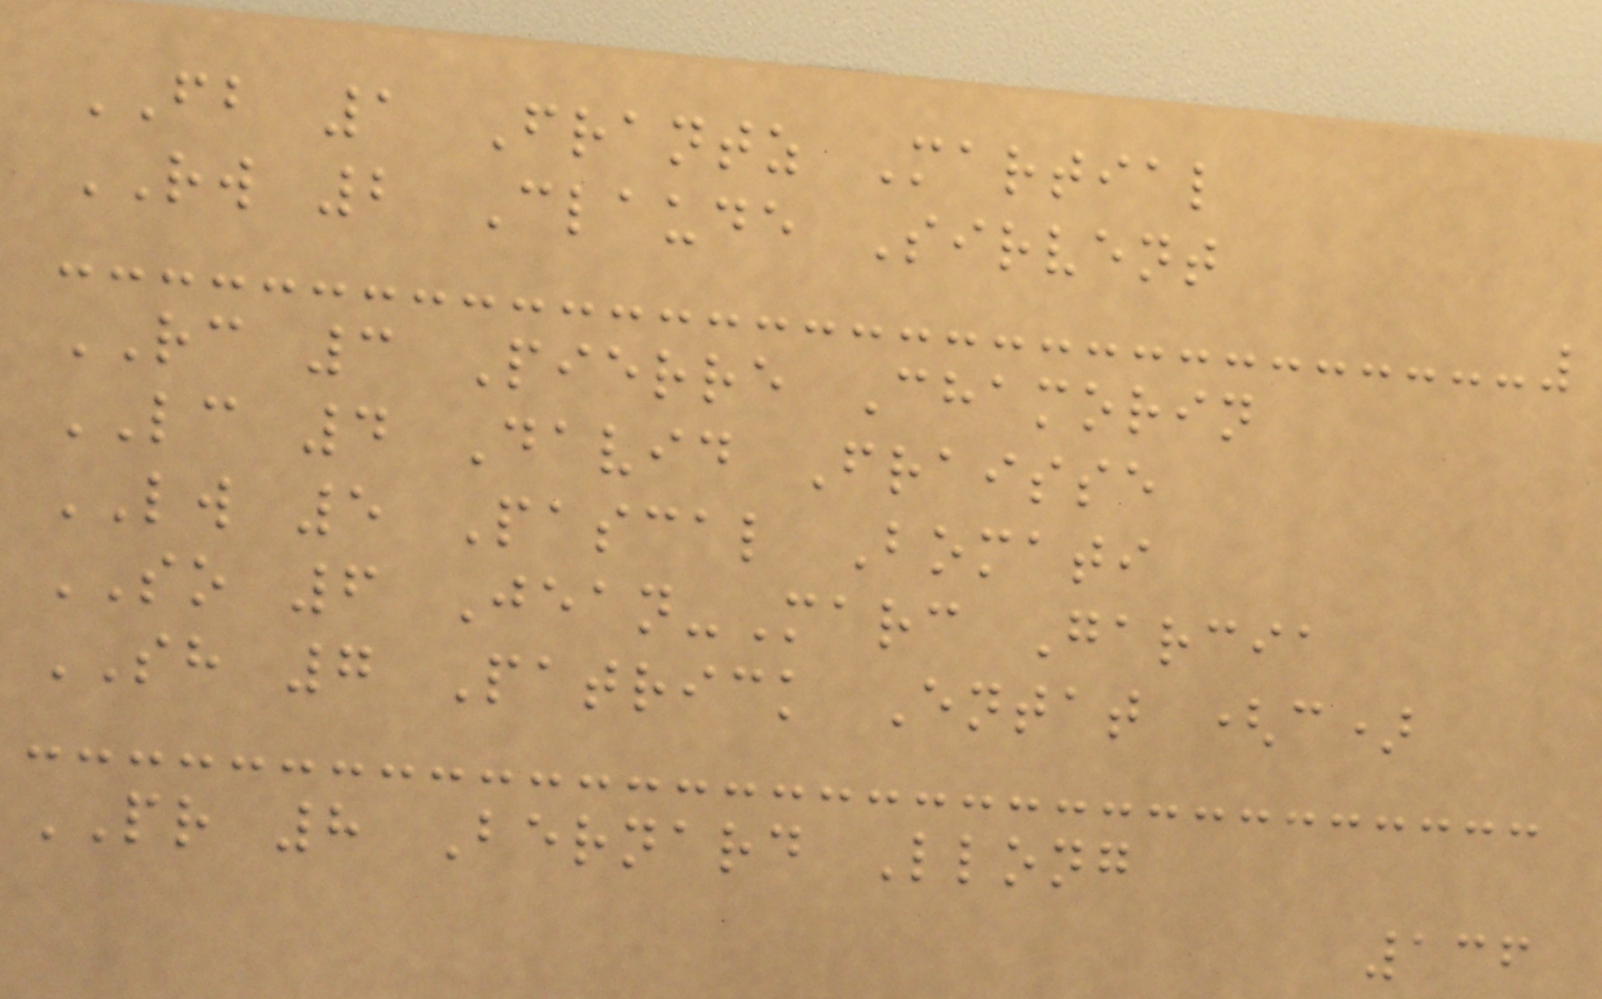FB 1 Frantz Martial
RW 2 Claude Sirvent
RC 3 Pierre Chamorin
LC 4 David Fraisse
LW 5 Pascal Bomati
SO 6 Jean-Marc Garcia
SH 7 Patrick Entat (c)
PR 8 Bernard Llong
136
